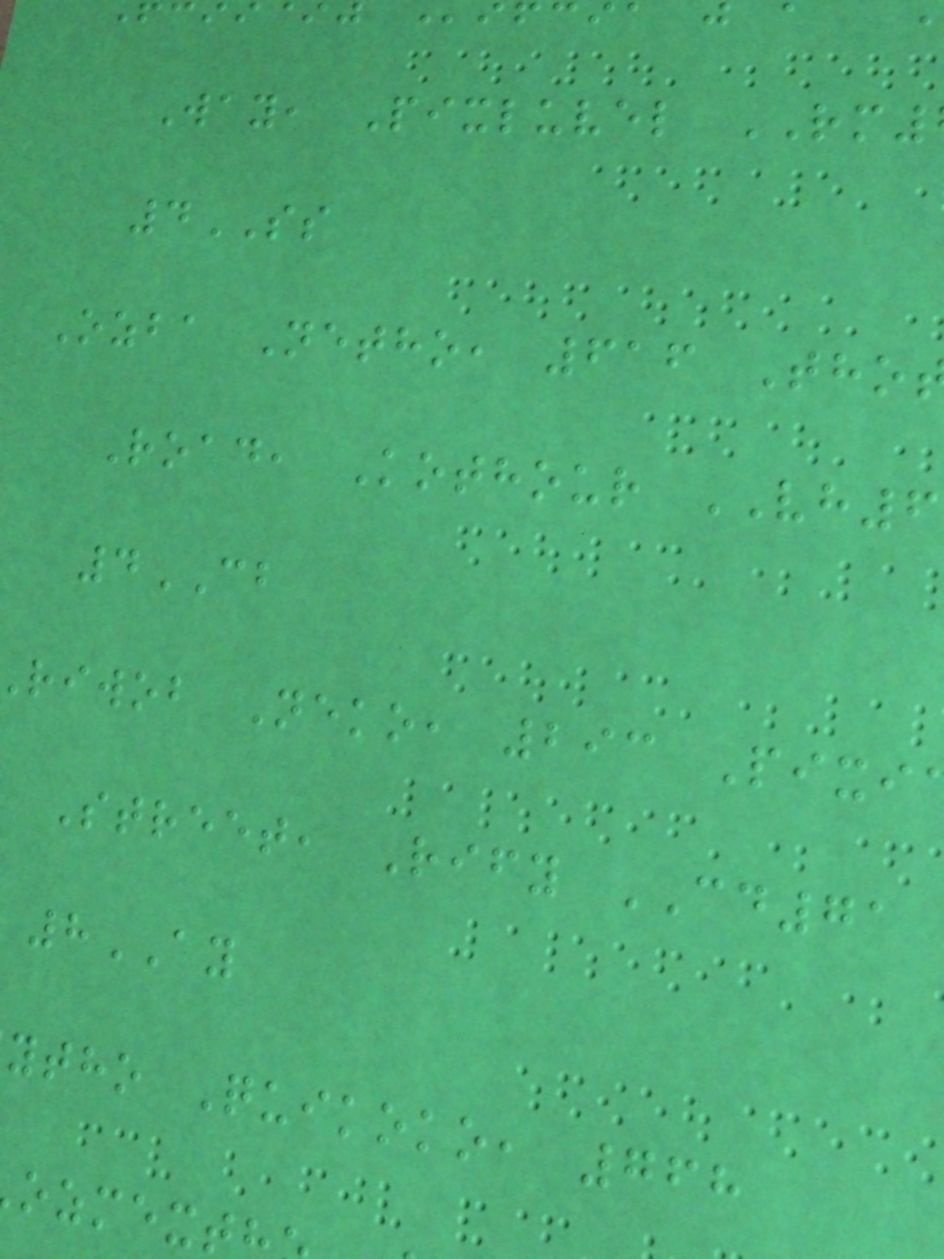Way, Pixluvel RM
4SS
Ozba Netho, 616 Tho
Road, Kothour VH6
4CB
riwob Neko, 293 Pixi
Street, Rify CD71
8AY
ytho Quikoko, 768
